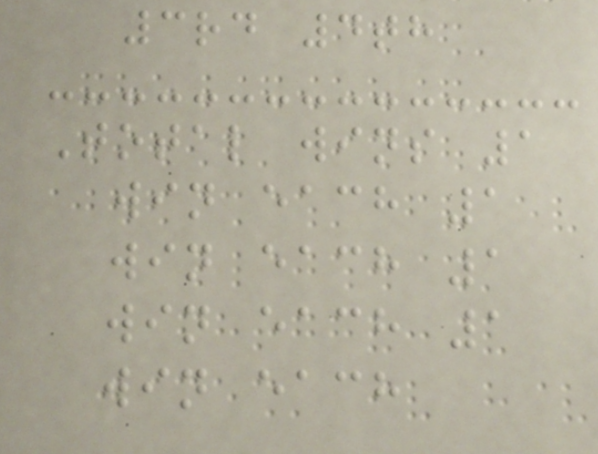3rd 4th
Total wins 1
win each 1
win each 1
win each 1
win each
